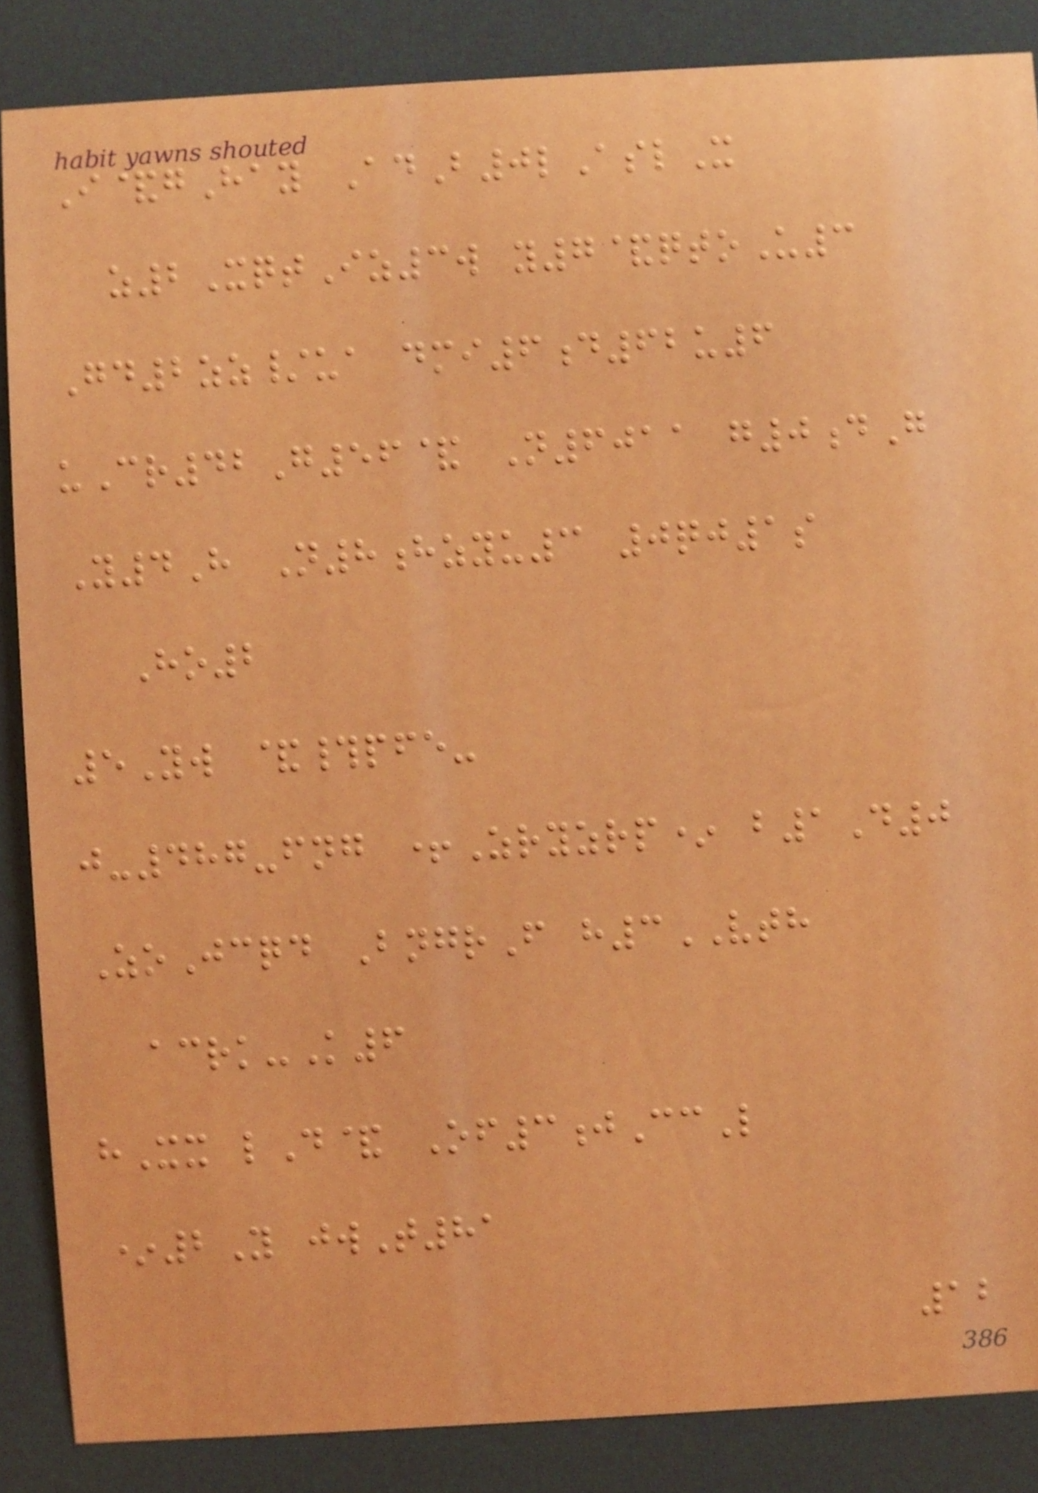I&gHay AdB0lAslX
z2XqtIz3w y7&qtoU3
Gd2zz/ua dmi6d62u6
uCr42G56& N6011 g0dG
Y4H N8hzyu3 0qj1s
Ho2
5Yw &#pfe-
j-487-fng +Zryzrp* b1D0
ZoJcqd BngrF h3VTH
acrk-K6
hXx lD& Of3jCcL
*2Y jwT81
12
